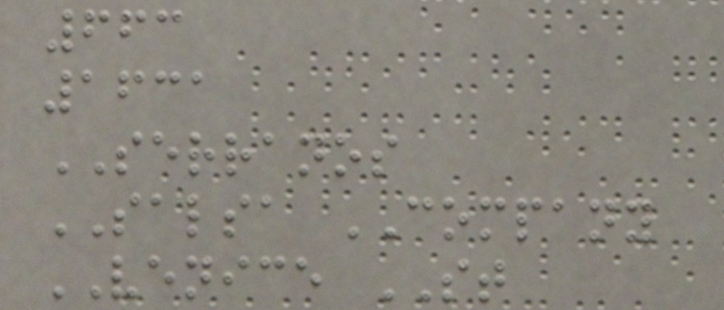663
1631
SERRANOS
SALSA COMPANY
VENICE ST
